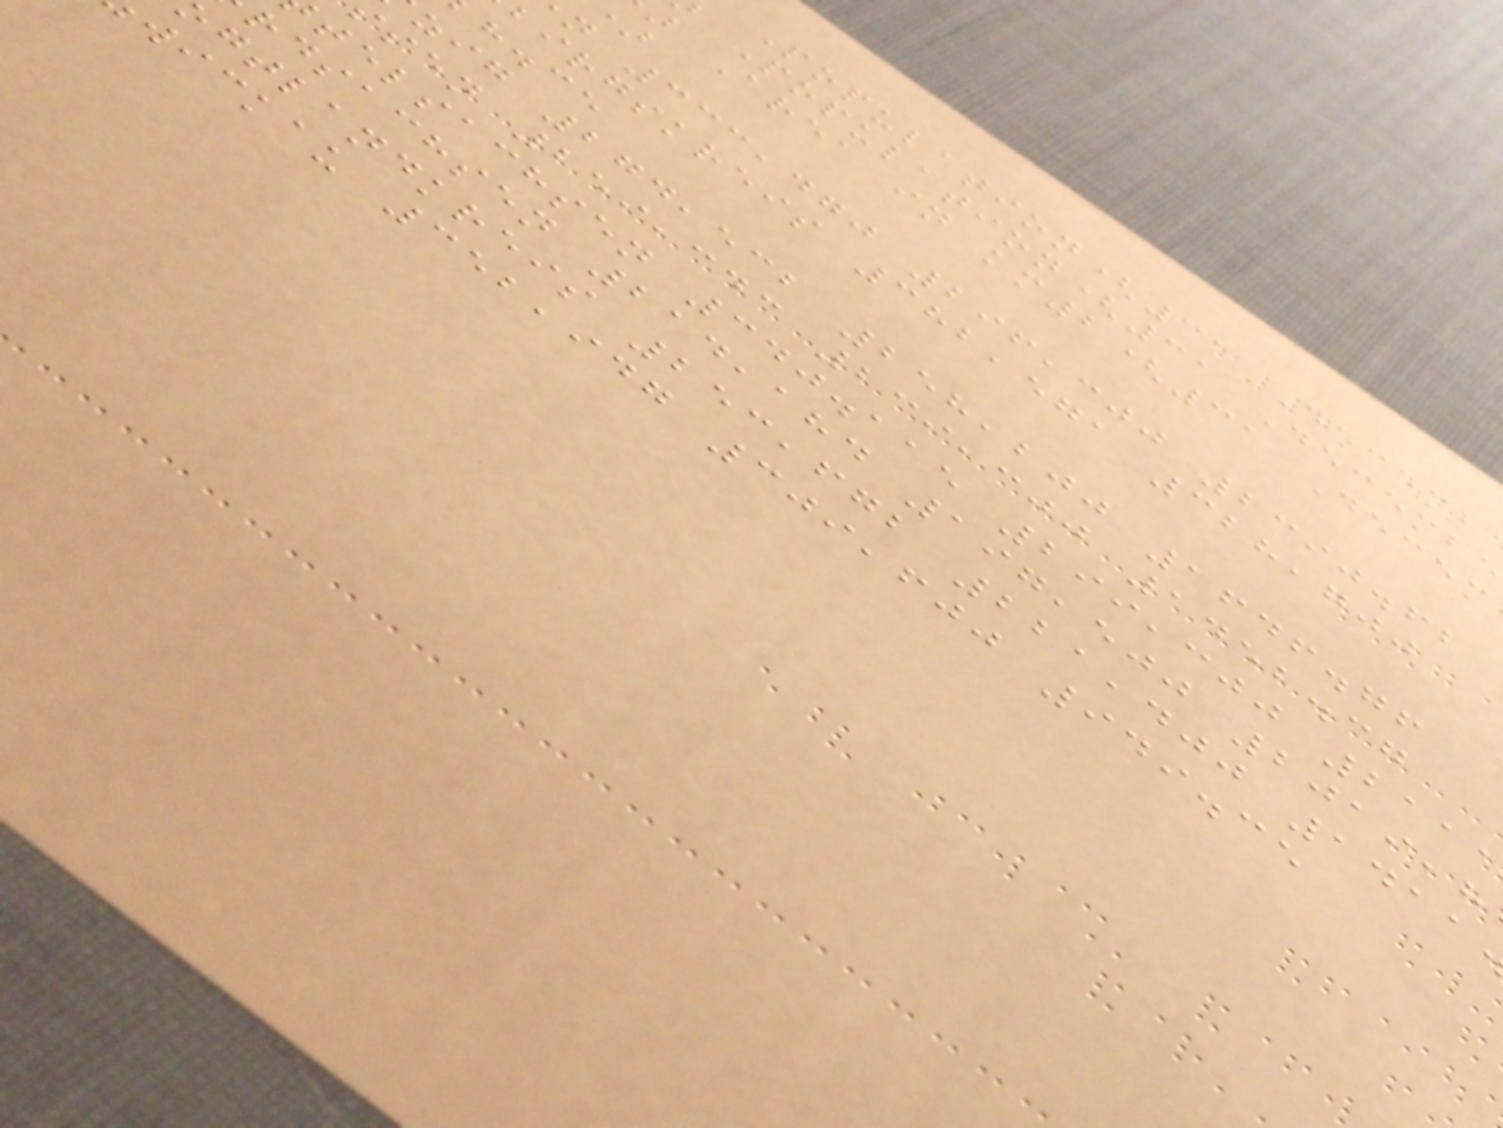Population(31 Decemb
Population(31 Decemb
Area in km2(31 Decem
n 333,470 296,300 2390.62
birgskreis 382,571 328,700
h.ce
zig 274,532 258,200 1646.76
ssen 259,343 239,300 1452.37
telsachsen 340.115 299,300 211
rdsachsen 214,184 197,500 2019,8
gtlandkreis 253,672 221,400 1411
wickau 352,947 309,600 949.35
